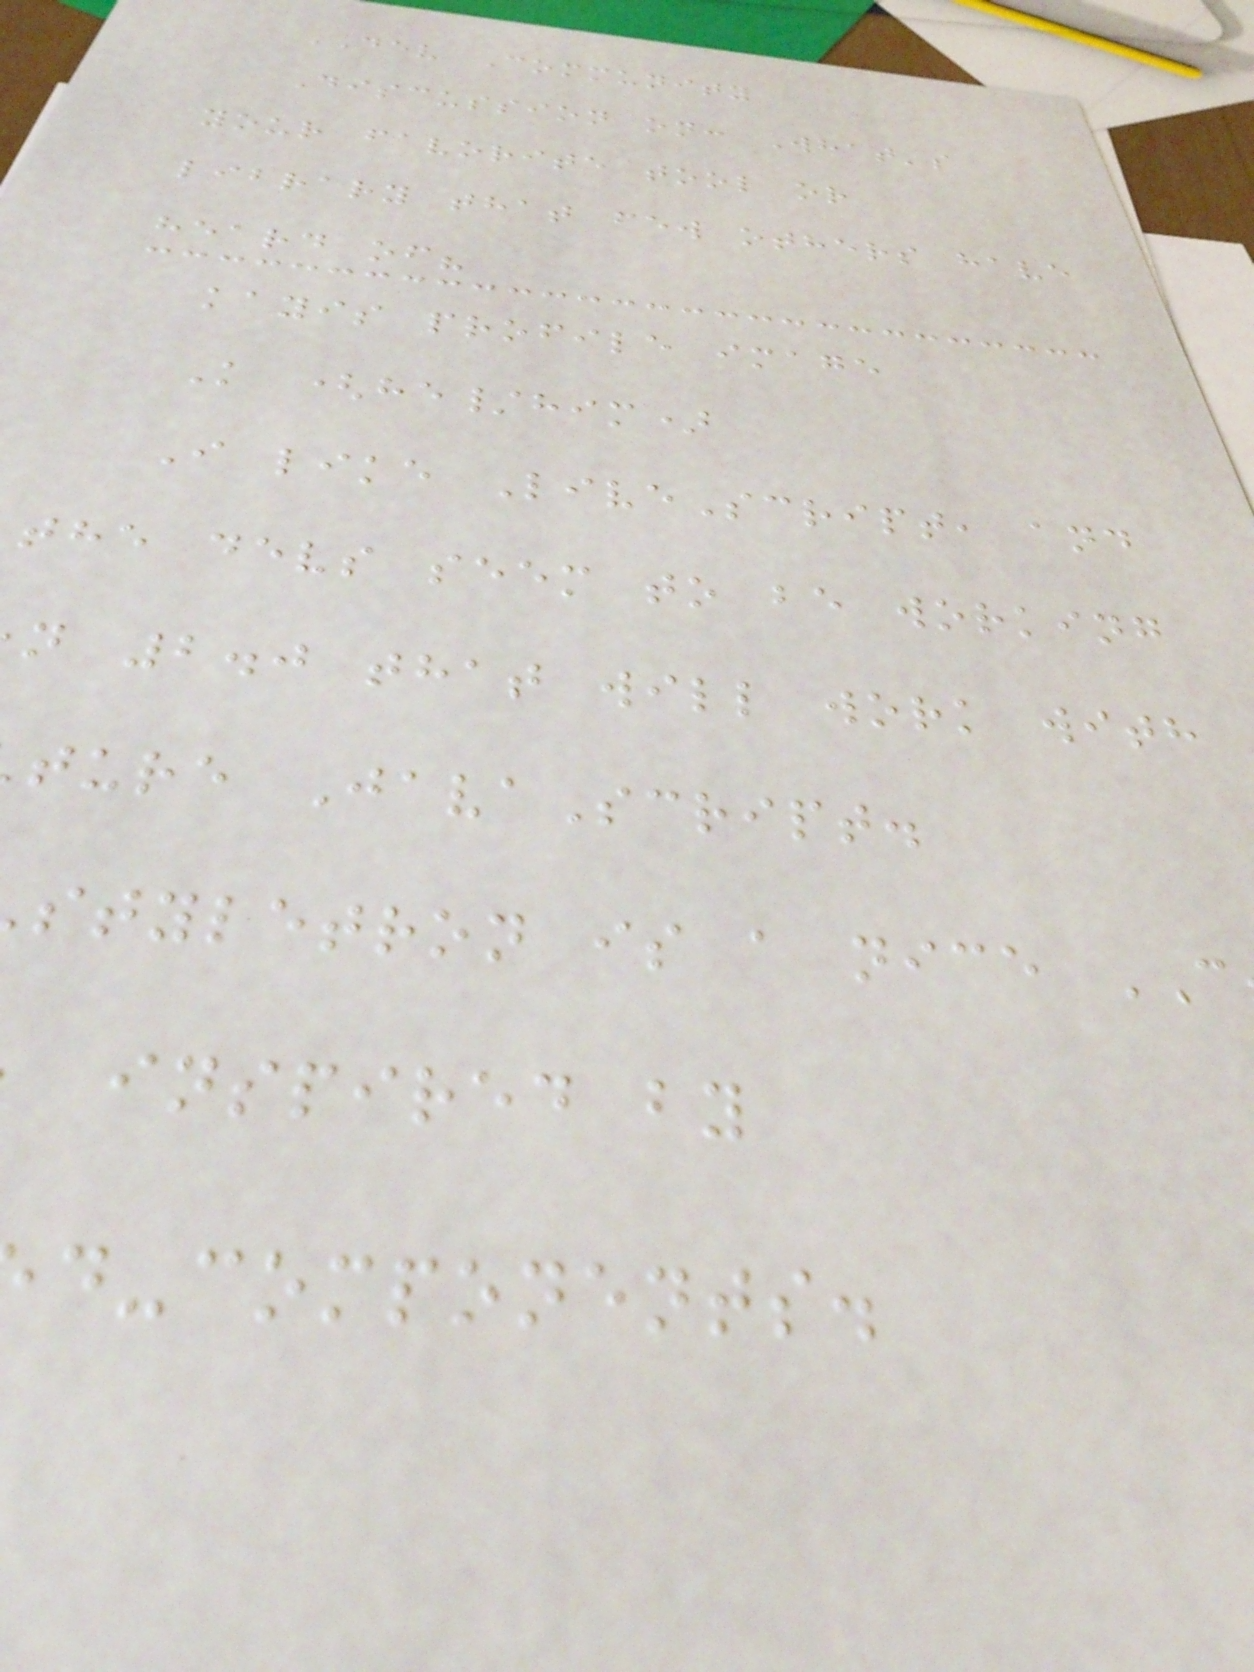DEV Community
Discussion on: What's
your favorite tool or
library that few others have
heard of?
kayis profile image
K (he/him)
I like LiveScript, and
the devs seem to be working
n 2.0 that will work with
ture JavaScript.
styletron is a nice
inspired by
d-components.
